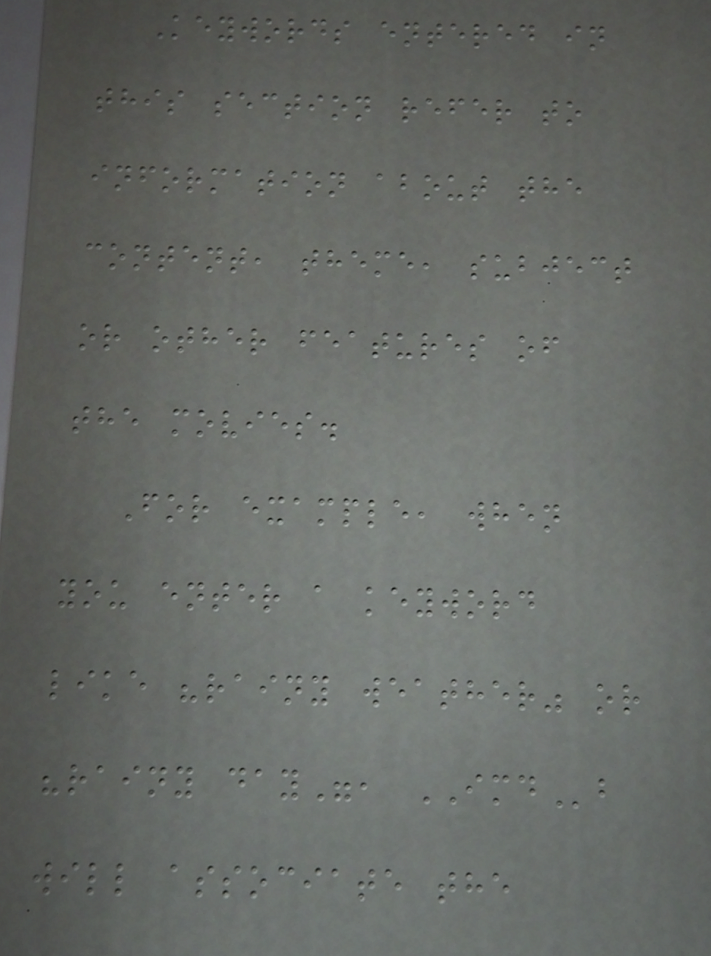Keywords entered in
this section refer to
information about the
content, theme, subject
or other features of
the movies.
For example, when
you enter a keyword
like "rainy weather" or
"rainy day", IMDb
will associate the
